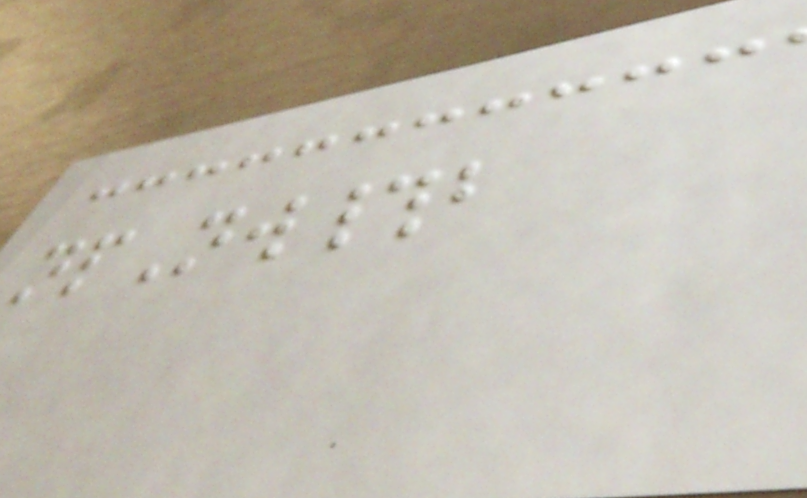npNw#b
